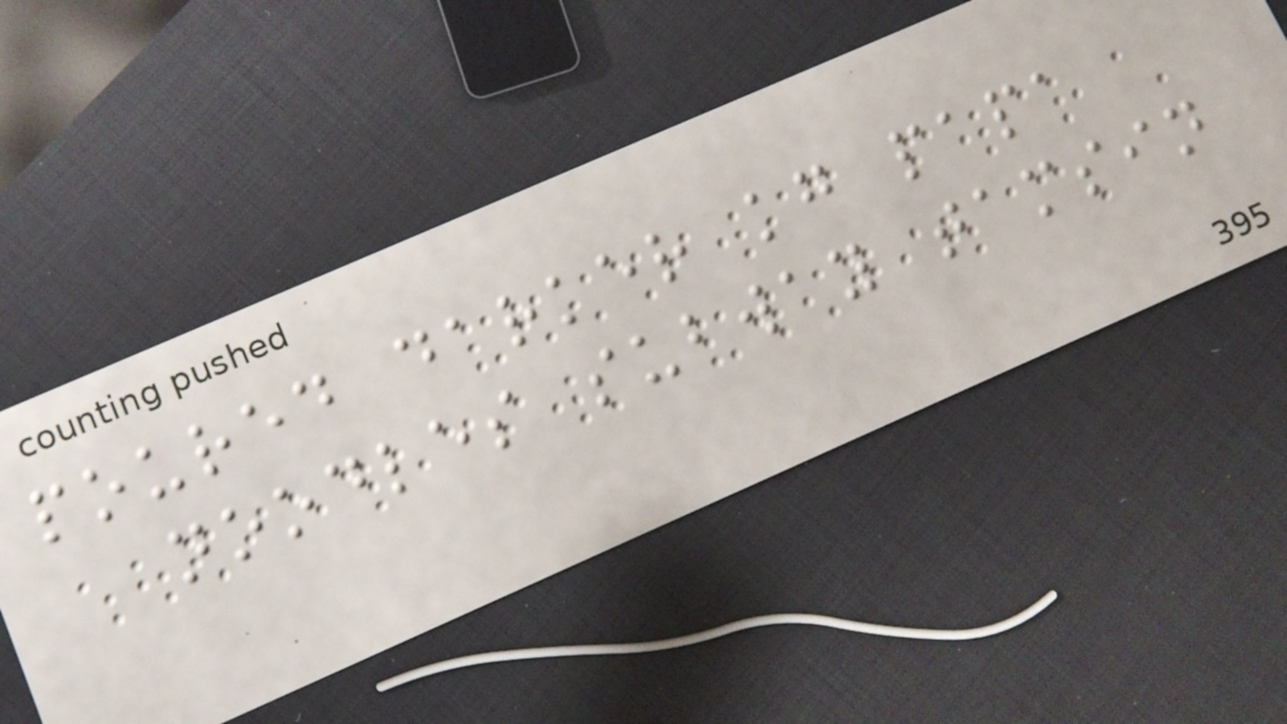poured darker kg papa
noodles subway tamsin
